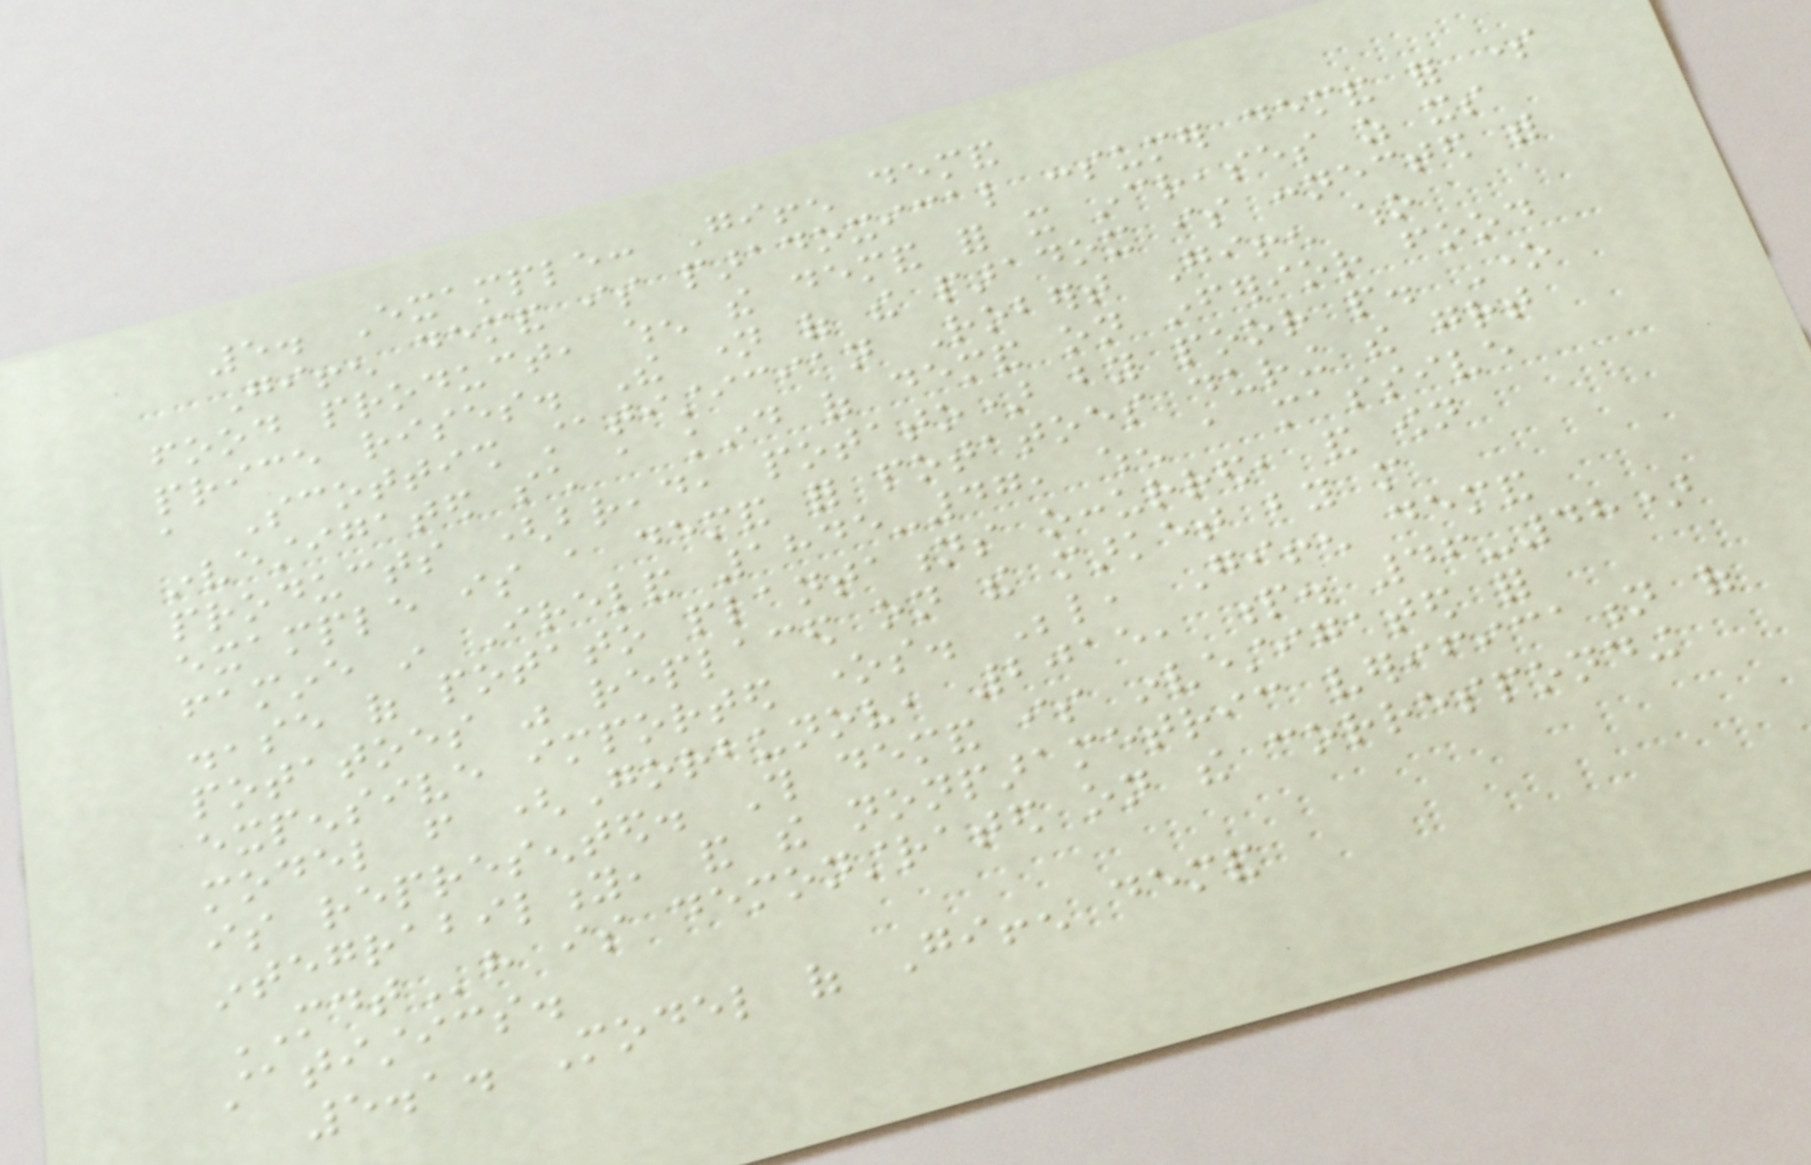5. Example: Giffen demand
Giffen demand is paradoxical consumer demand for some
food product, when the demand for it increases as its
price rises. The name of the paradox is connected with
a Scottish statistician Robert Giffen who
investigated such a kind of demand on inferior food
products (bread, potato) by poor people. One
example is a demand for potatoes during the great
famine in Ireland 1845-47, when a massive
disease of potato plantations occurred, and own
potatoes was replaced on the market by more
expensive imported ones. Below, Giffen demand
model from (Gorbunov, 2015, p. 46-48)
is represented. This demand is investigated for
integrability, and the nonparametric verification of
MDTh is demonstrated on the corresponding
statistics.
5.1. Model of Giffen demand
